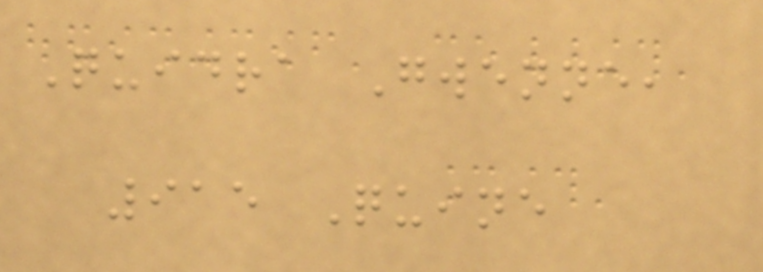Quidra Gwenne,
915 Quine
